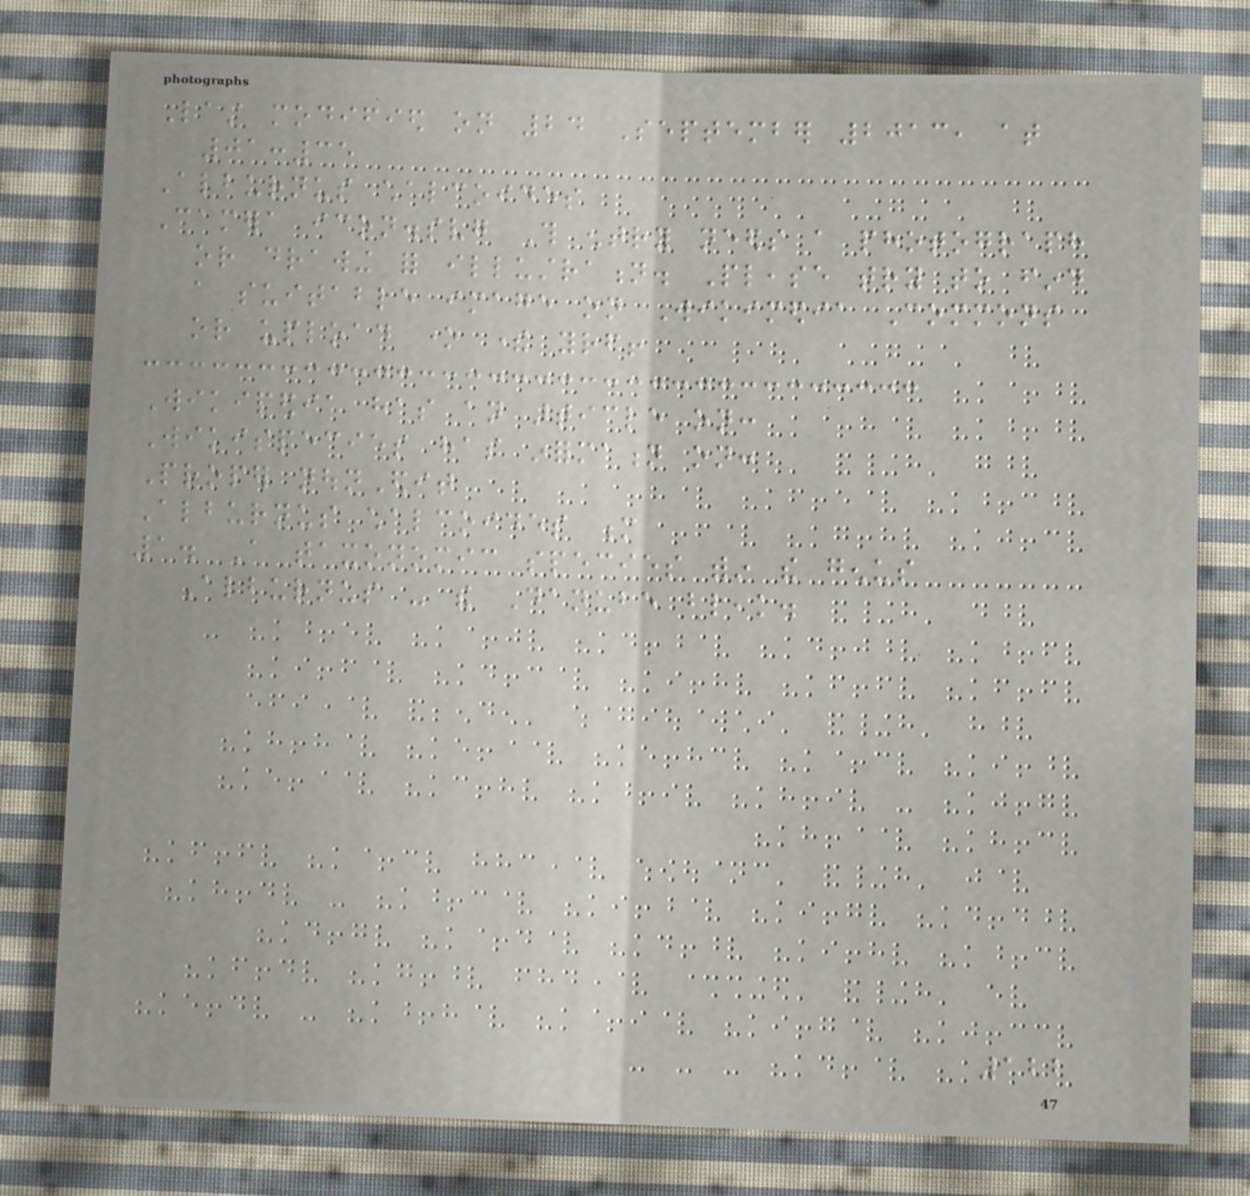Last modified on 24 September 2013, at
01:35
Alburnus chalcoides
Camera icon.svg This entry needs a photograph
or drawing for illustration. Please try to find
a suitable image on Wikimedia Commons
or upload one there yourself!
Wikipedia has an article on:
Wikispecies has information on:
Proper nounEdit
Alburnus chalcoides m
1. A taxonomic species within the genus
Alburnus - the Danube bleak.
122
